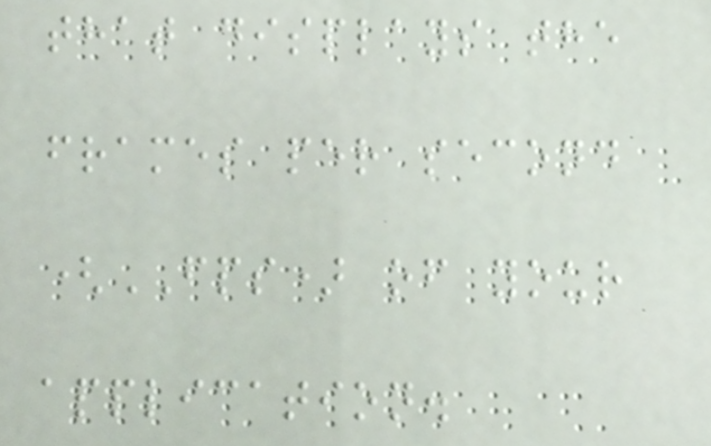that displays the
frames per second
(FPS) of your
application.
